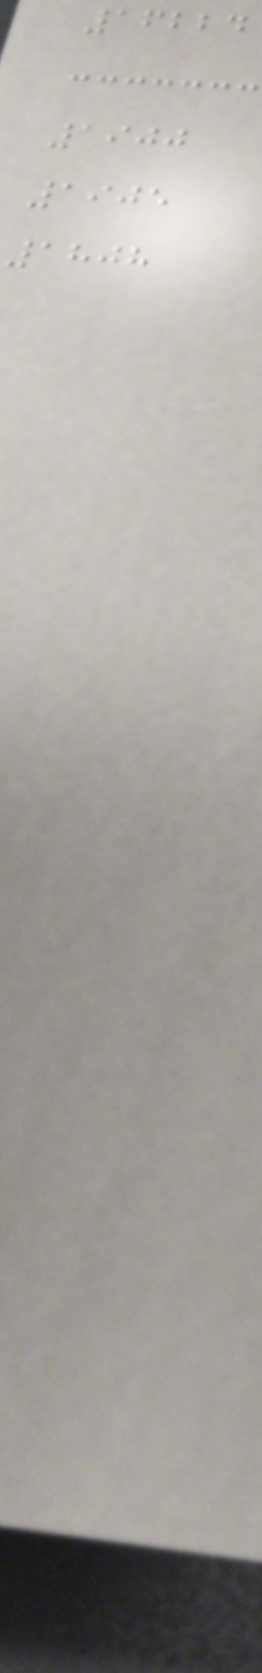16224
1900
1905
1808
